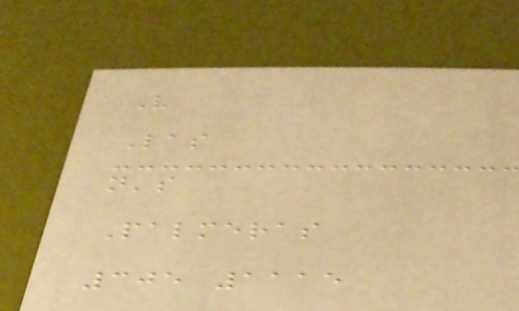V
Las
n's
Palmeras
305 1115
